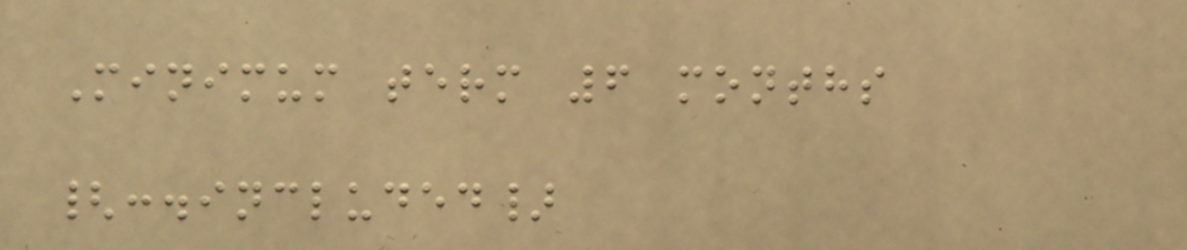Minimum term 6 months
{:.included}
